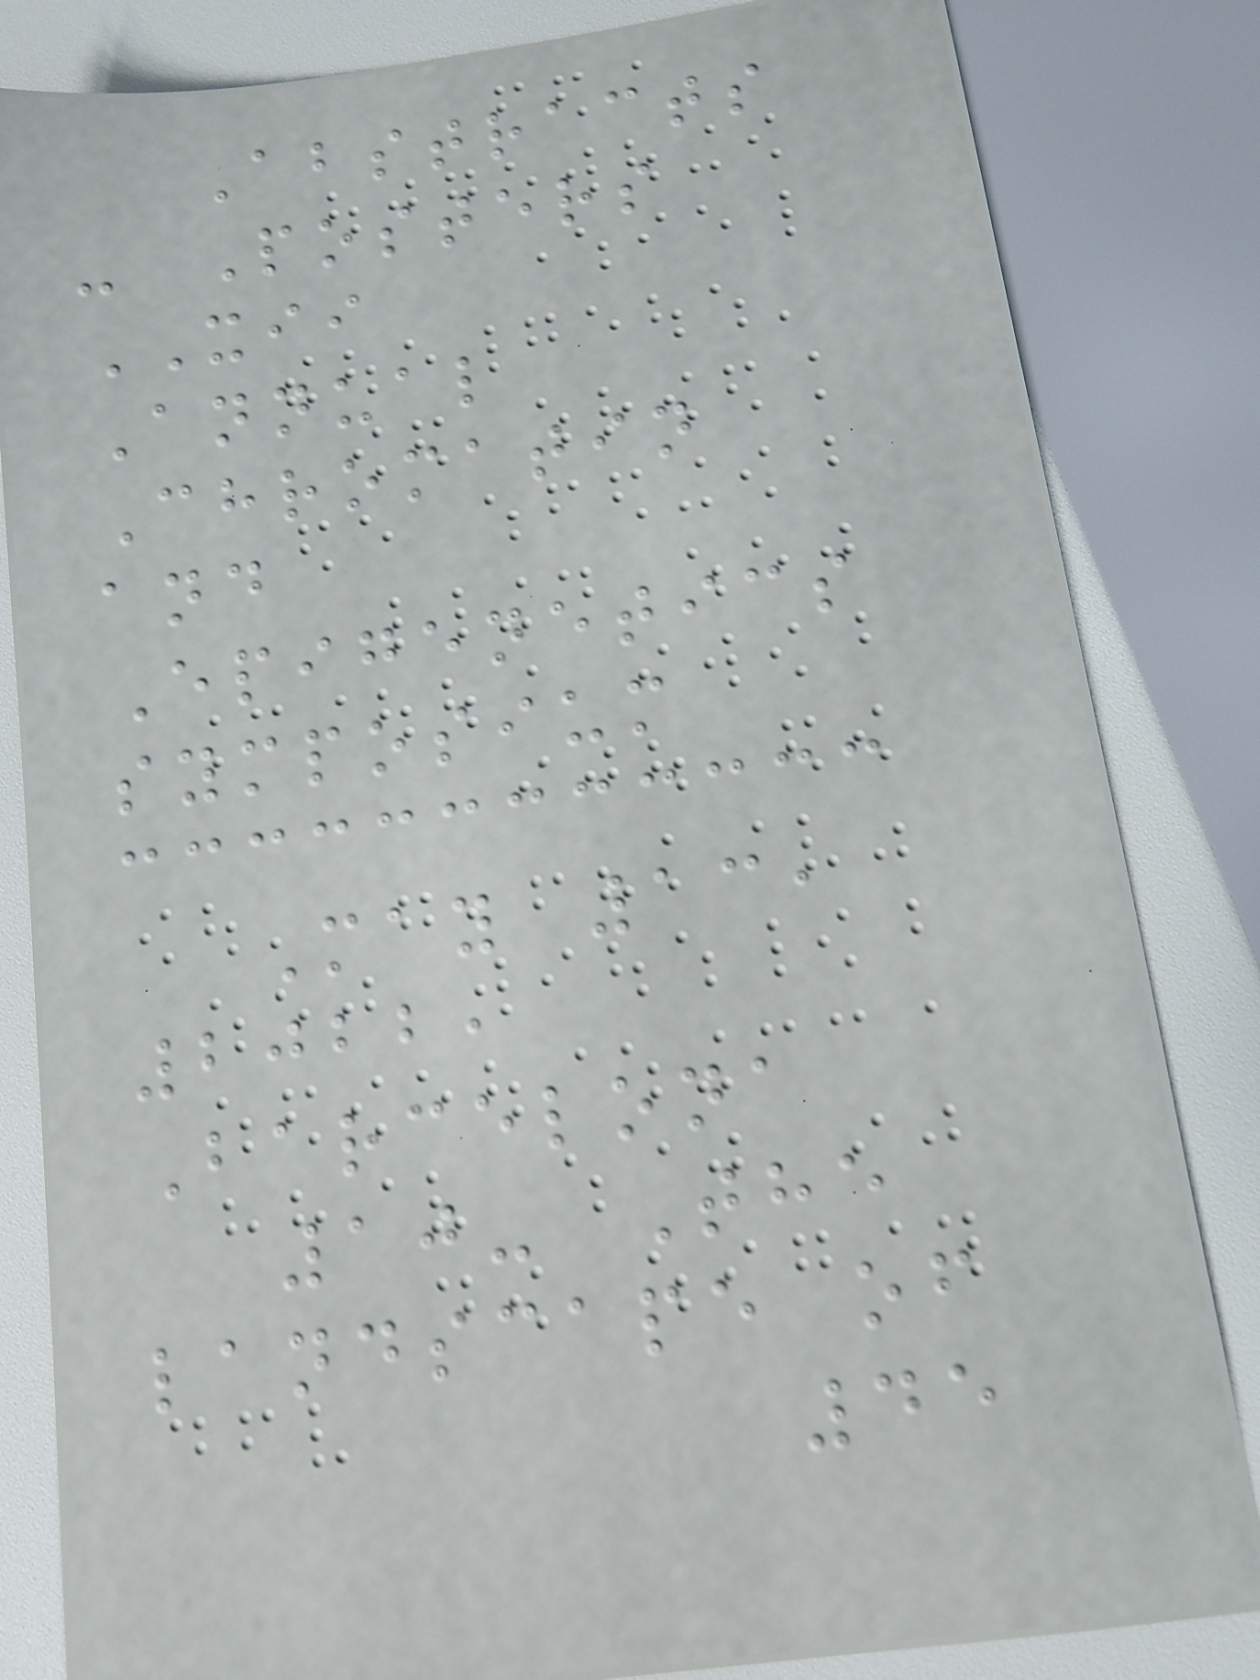Abstracts
- Posters
XII
Annual
Chromatin
and
Epigenetics
symposium
May 13,
2022,
Barcelona
10- The
landscape of
45
